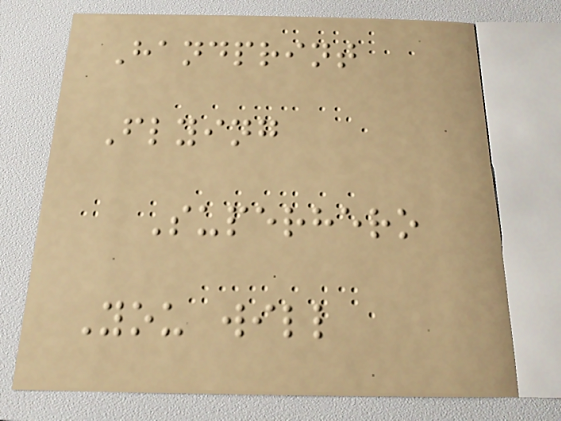Handprint
Flying
Superhero
You will
